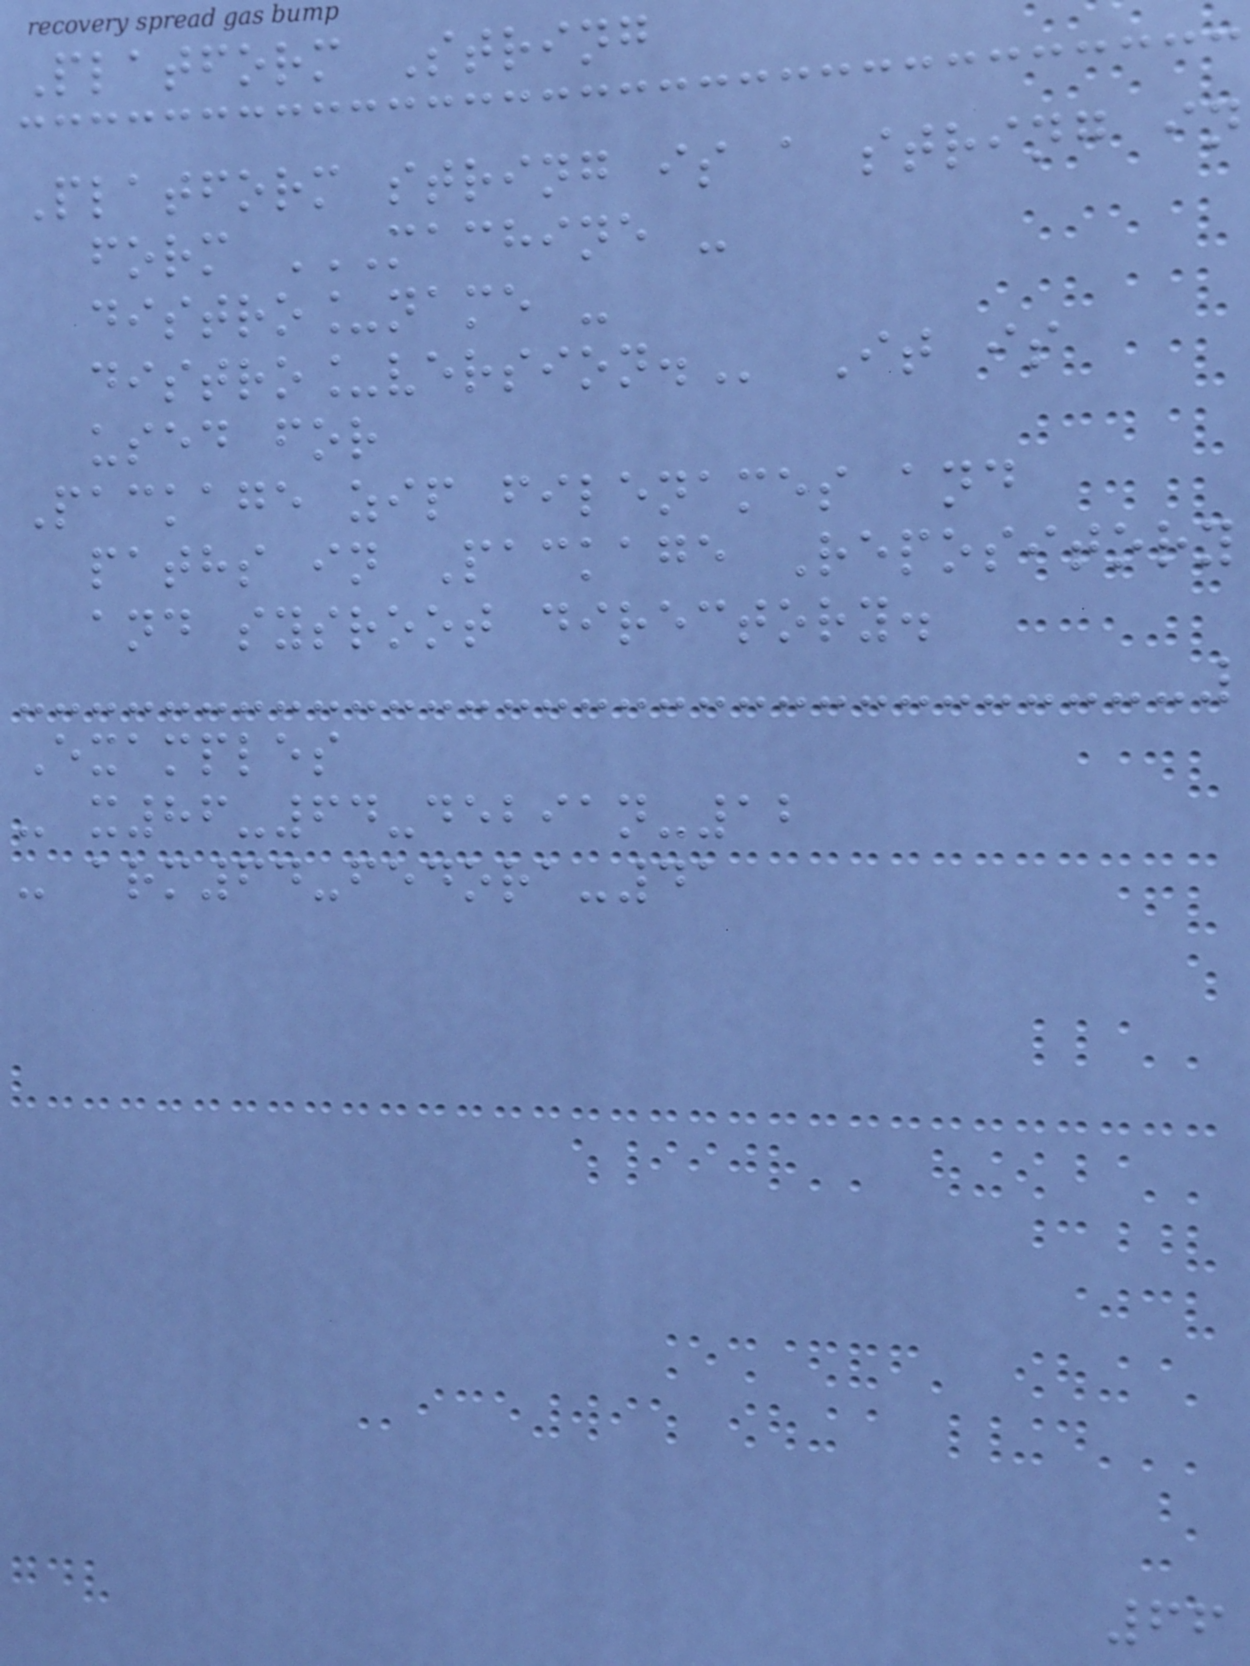Platform String
Platform string is a string in
form MACHINE -
distro_name -
used for
Package zip filenames and
paths in Package Repository
and sysroot directory.
Examples
- x86-64-debian-12
- arm64-fedora-41
66
